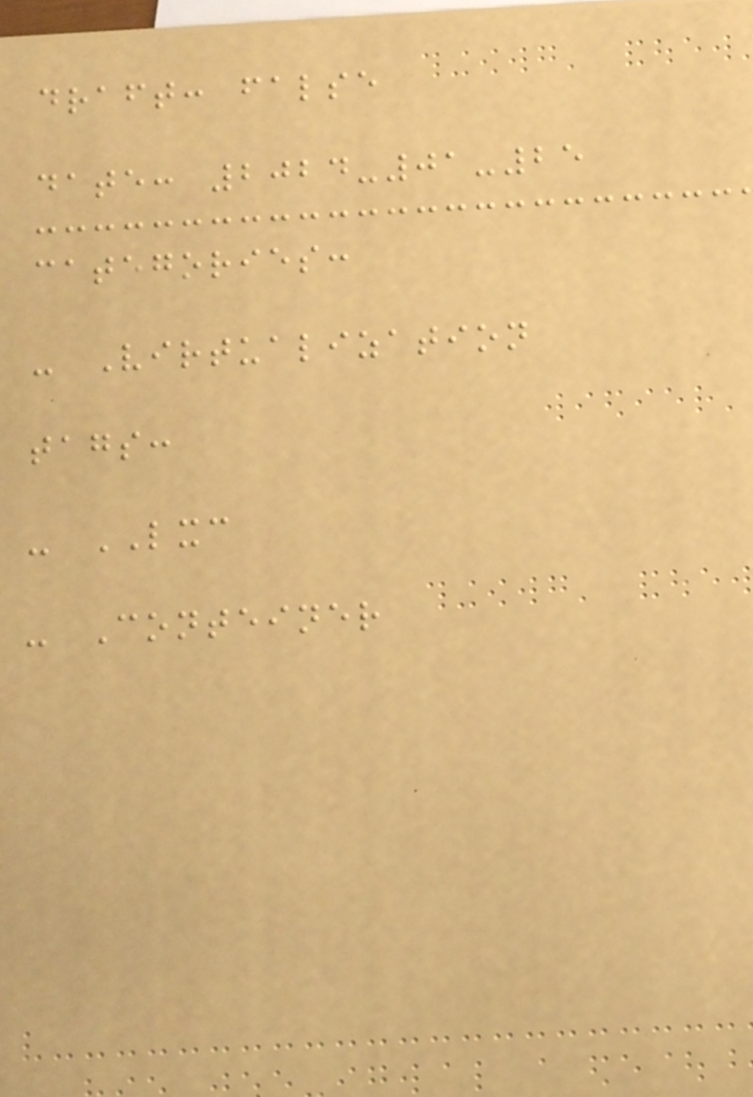draft: false
date: 2024-01-25
categories:
- Virtualization
tags:
- LXC
- Conteiner
